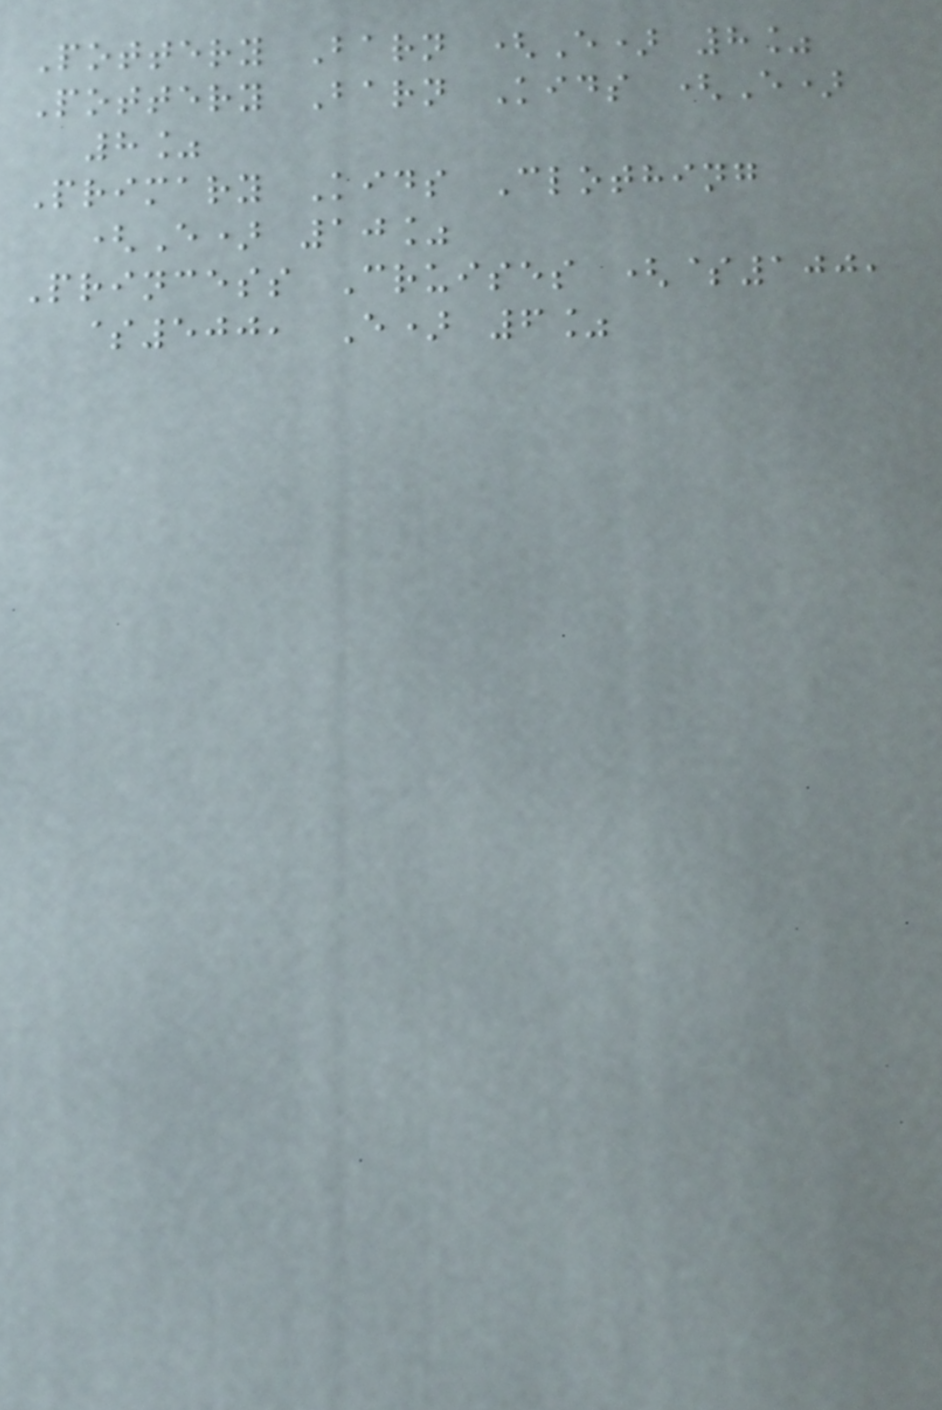Pottery Barn (E) 8%
Pottery Barn Kids (E)
8%
Primary Kids Clothing
(E) 10%
Princess Cruises ($100,
$500, E) 6%
